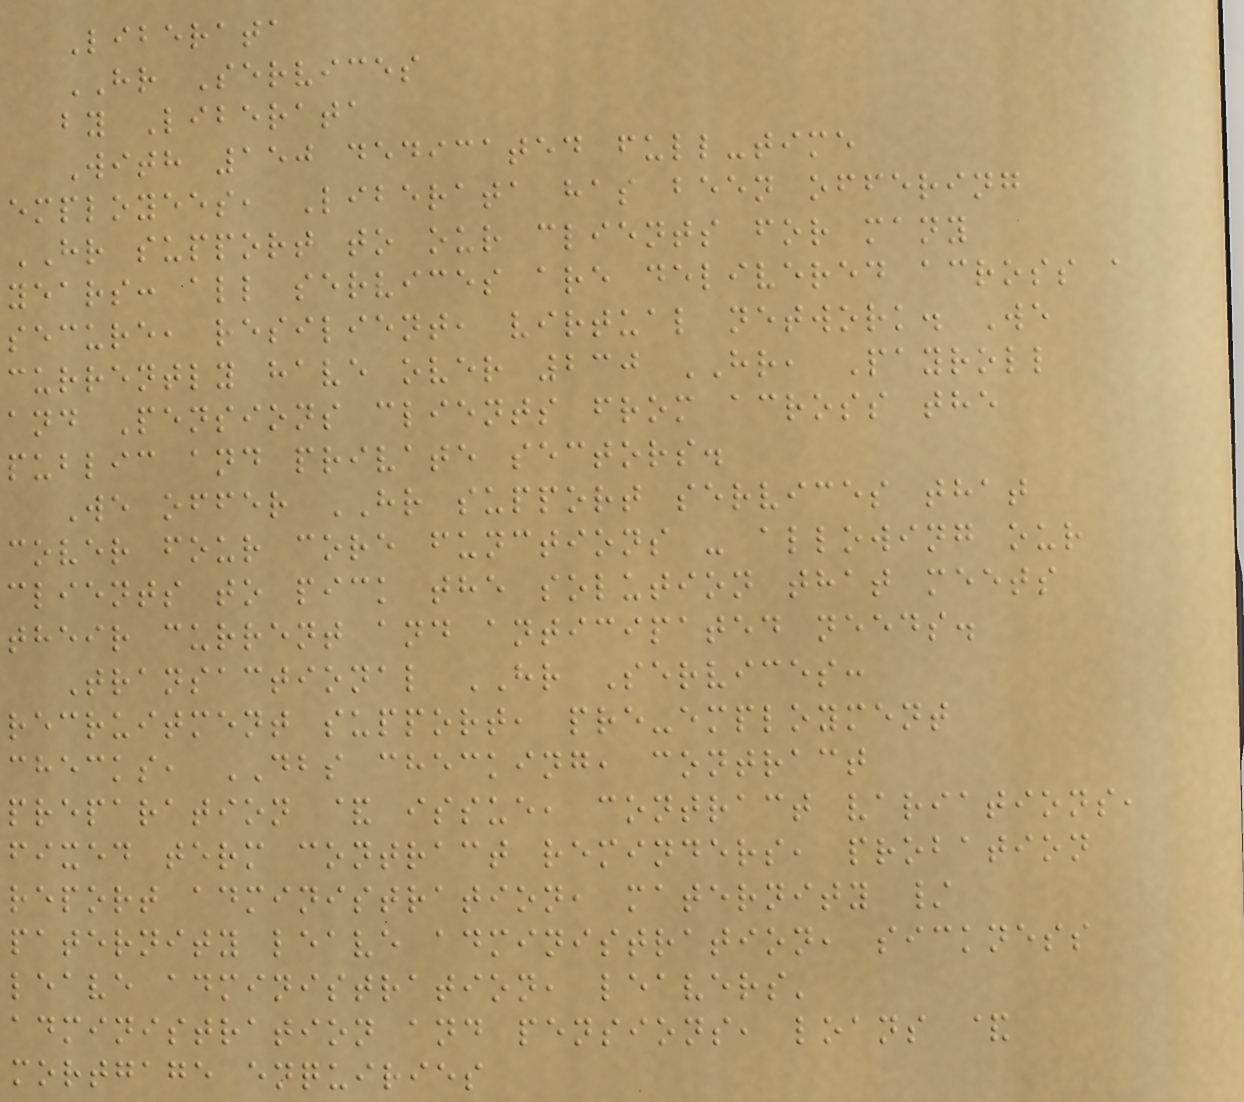Liberata
HR Services
by Liberata
With 150 dedicated full-time
employees, Liberata has been offering
HR support to our clients for many
years: all services are delivered across a
secure, resilient, virtual network. We
currently have over 230 HR, Payroll
and Pensions clients from across the
public and private sectors.
We offer HR support services that
cover four core functions - allowing our
clients to pick the solution that meets
their current and anticipated needs.
Transactional HR Services:
recruitment support, pre-employment
checks, DBS checking, contract
preparation & issue, contract variations,
fixed term contract reminders, probation
report administration, maternity /
paternity leave administration, sickness
leave administration, leavers'
administration and pensions, loans &
mortgage enquiries
